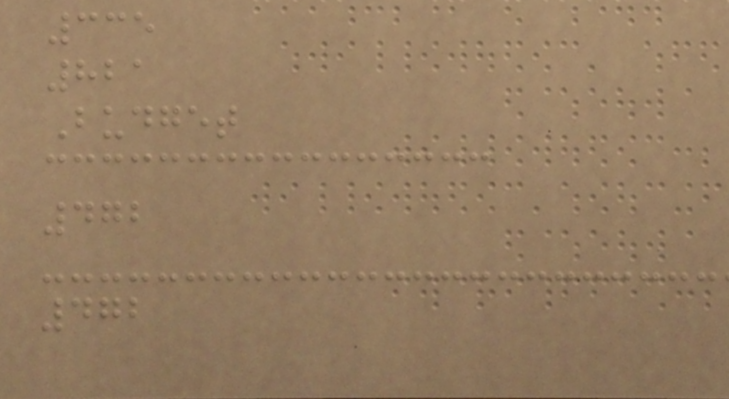335
821
Budget
472
472
